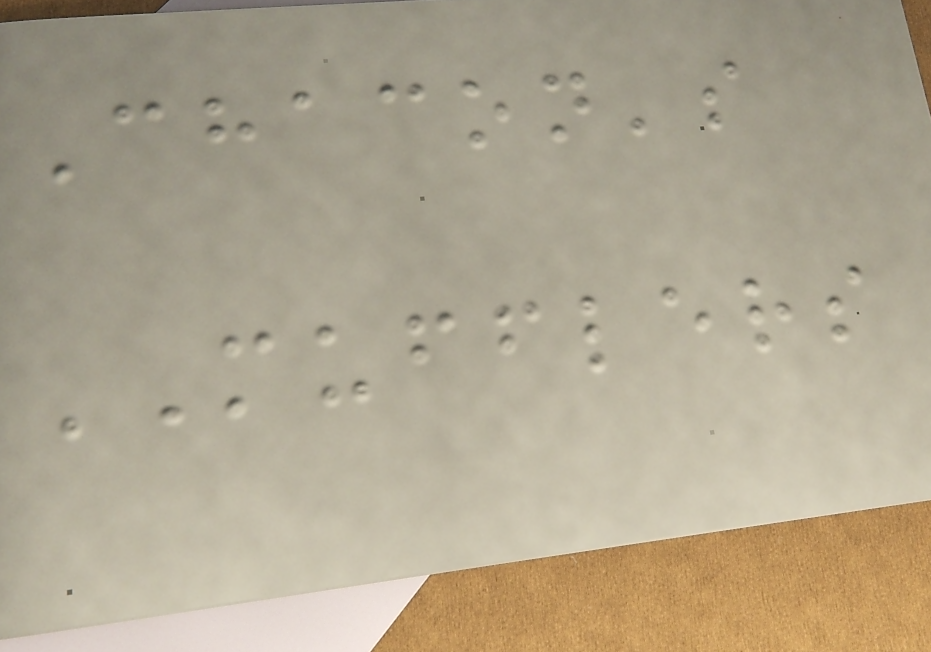Chacon's
MUFFLERS
